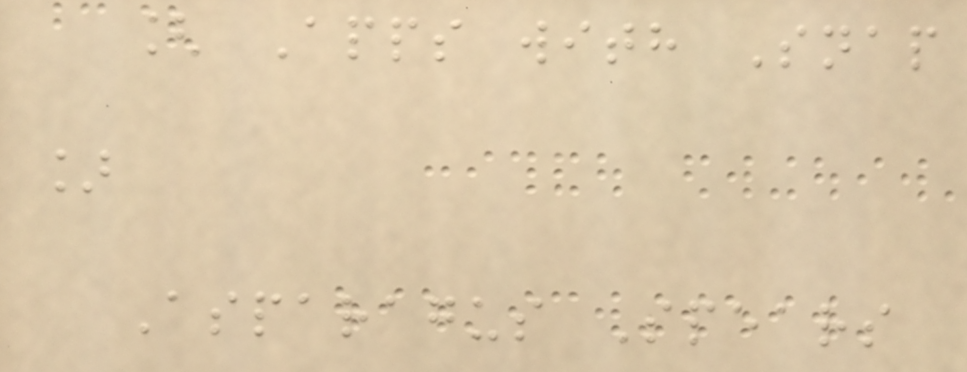[ Apps with Snap
]
Asparagus Spears
